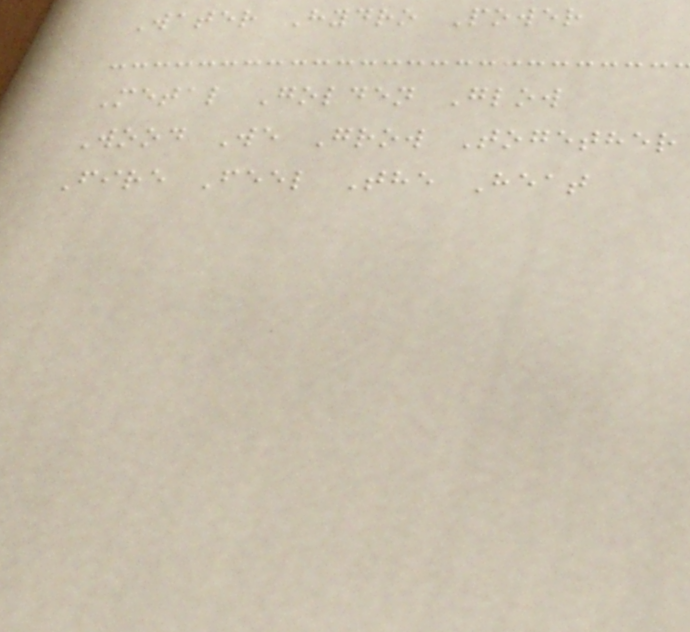Water Hydro Power
Metal Golden Glow
Wood We Grow Together
Fire Feel The Heat
